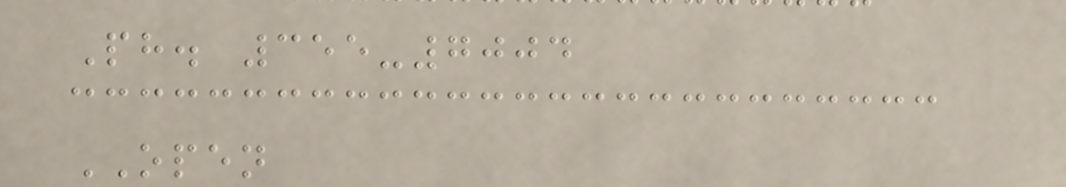Ph. 355-7004
OPEN
